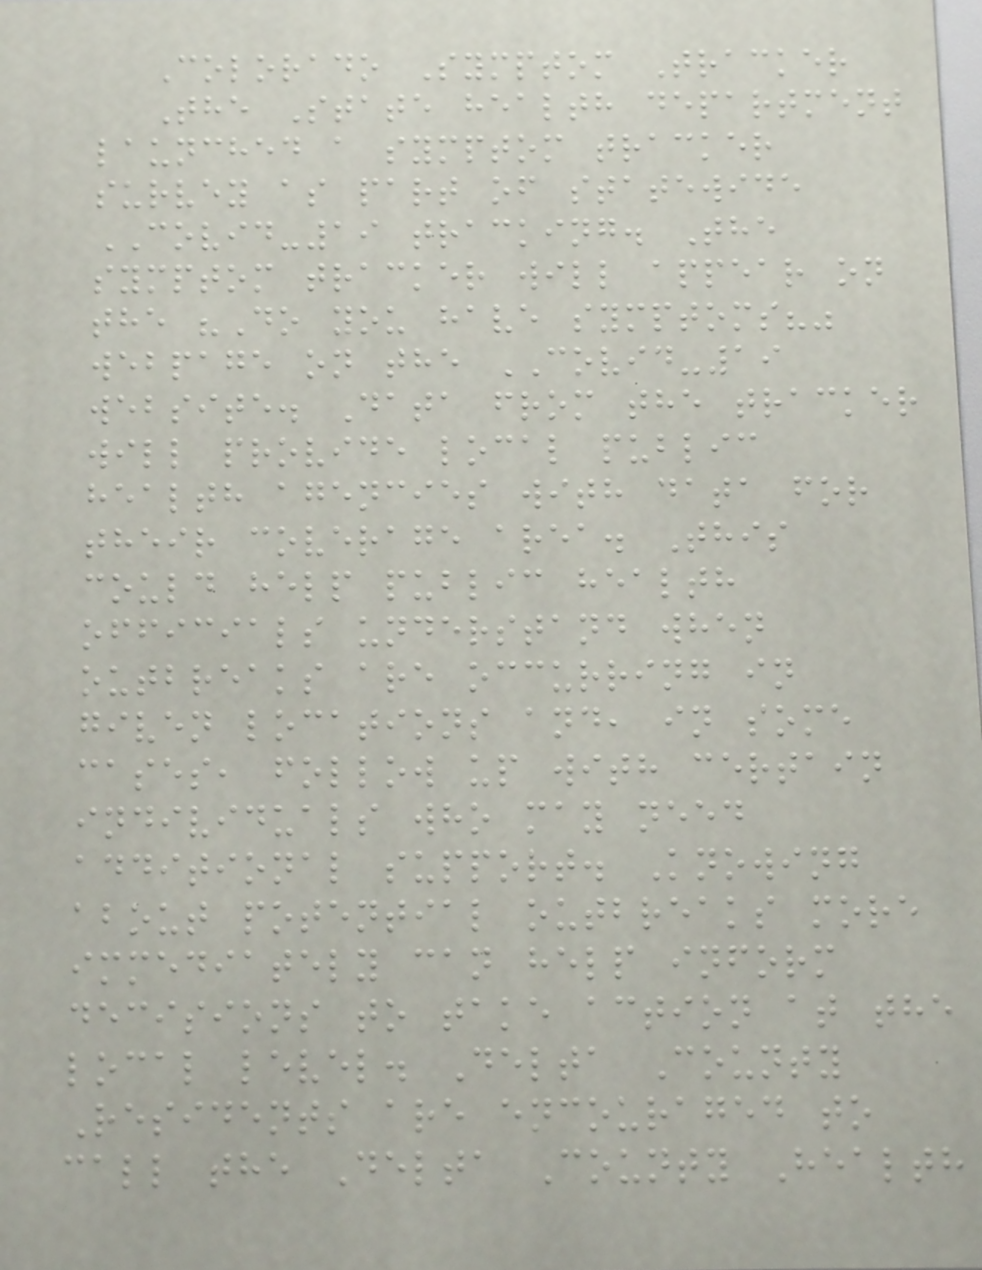Colorado Symptom Tracker
The State health department
launched a symptom tracker
survey as part of statewide
COVID-19 tracking. The
symptom tracker will appear on
the "Do you have symptoms?"
webpage on the COVID-19
website. Data from the tracker
will provide local public
health agencies with data for
their coverage area. This
could help public health
officials understand when
outbreaks are occurring in
given locations and, in some
cases, follow up with certain
individuals who may need
additional support. Knowing
about potential outbreaks more
immediately can help inform
decisions to take action at the
local level. Delta County
Residents are encouraged to
call the Delta County Health
